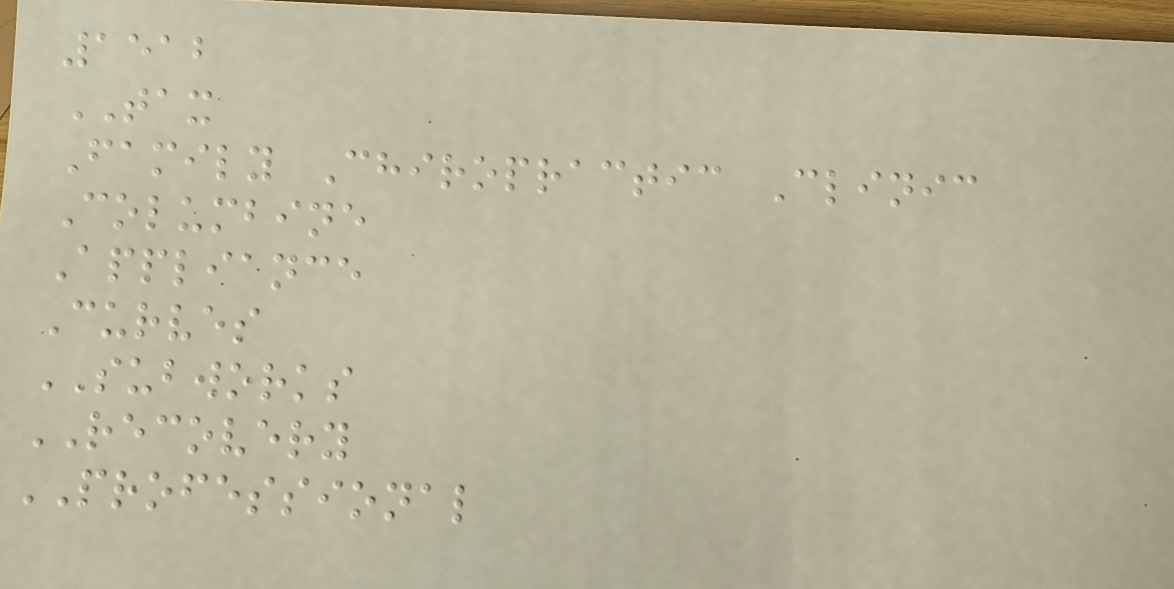1512
TAX
Family Chiropractic Clinic
Columbine
Appliance
Curves
SUBWORKS
RECOVERY
PROFESSIONAL
